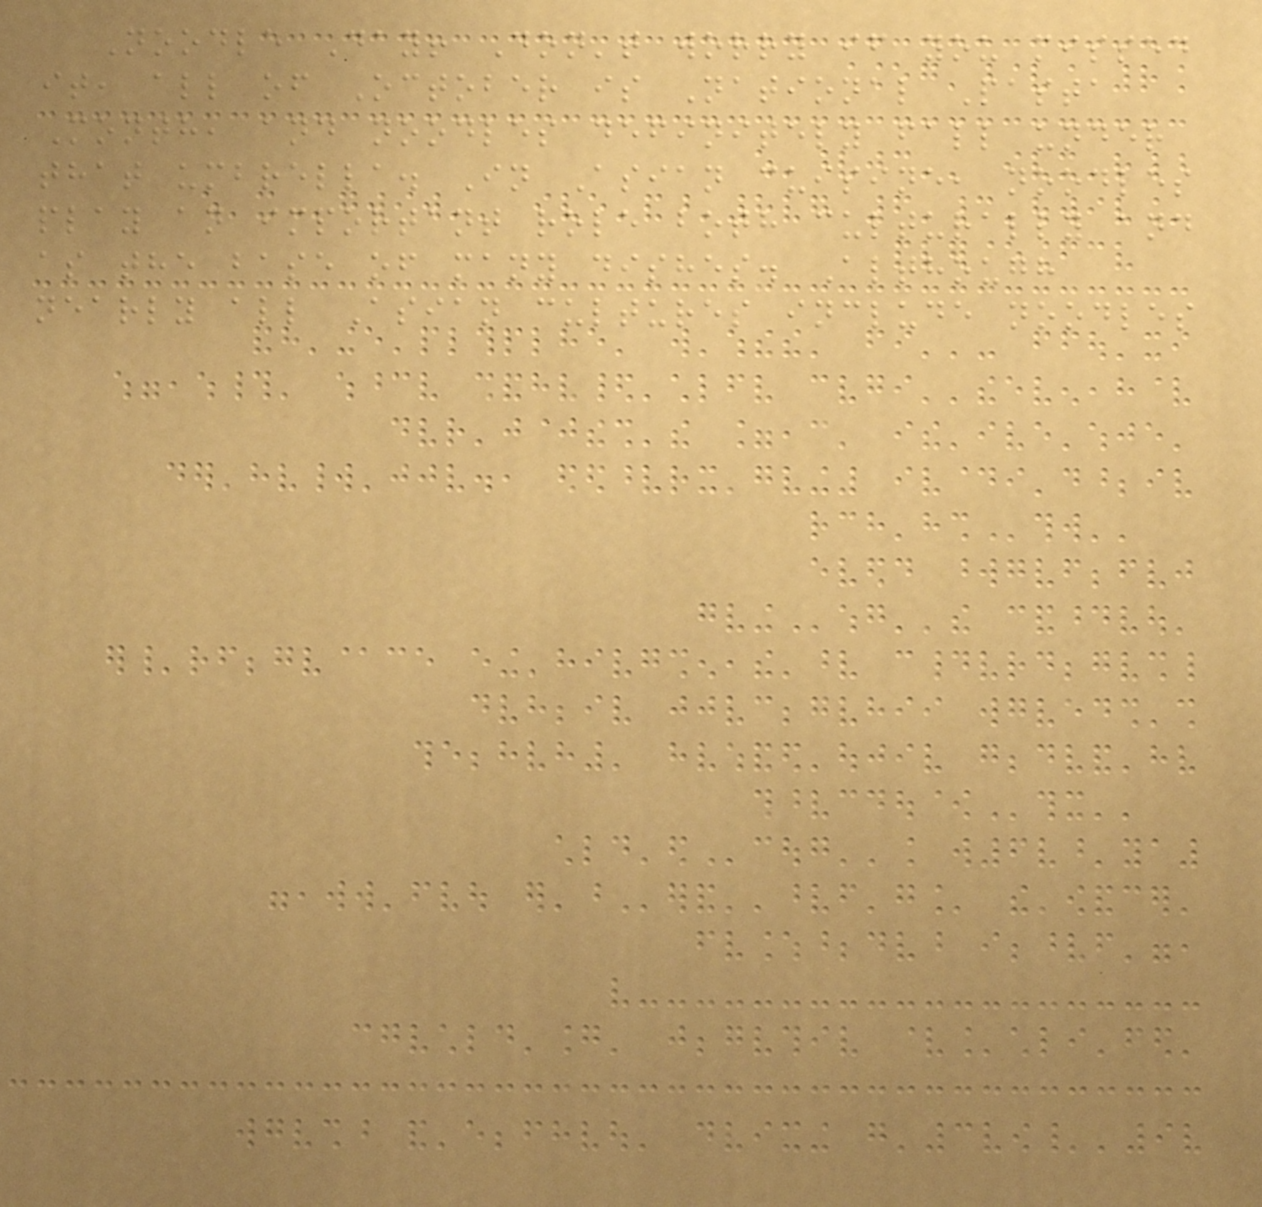Noodle Day! Don't worry if you missed
it, all of October is National Pasta
Month, and noodles definitely fall under
that umbrella. In Asian cuisine, noodles
play an important role both culturally and
as the base of many dishes. Although
nearly all Asian cultures include noodles
